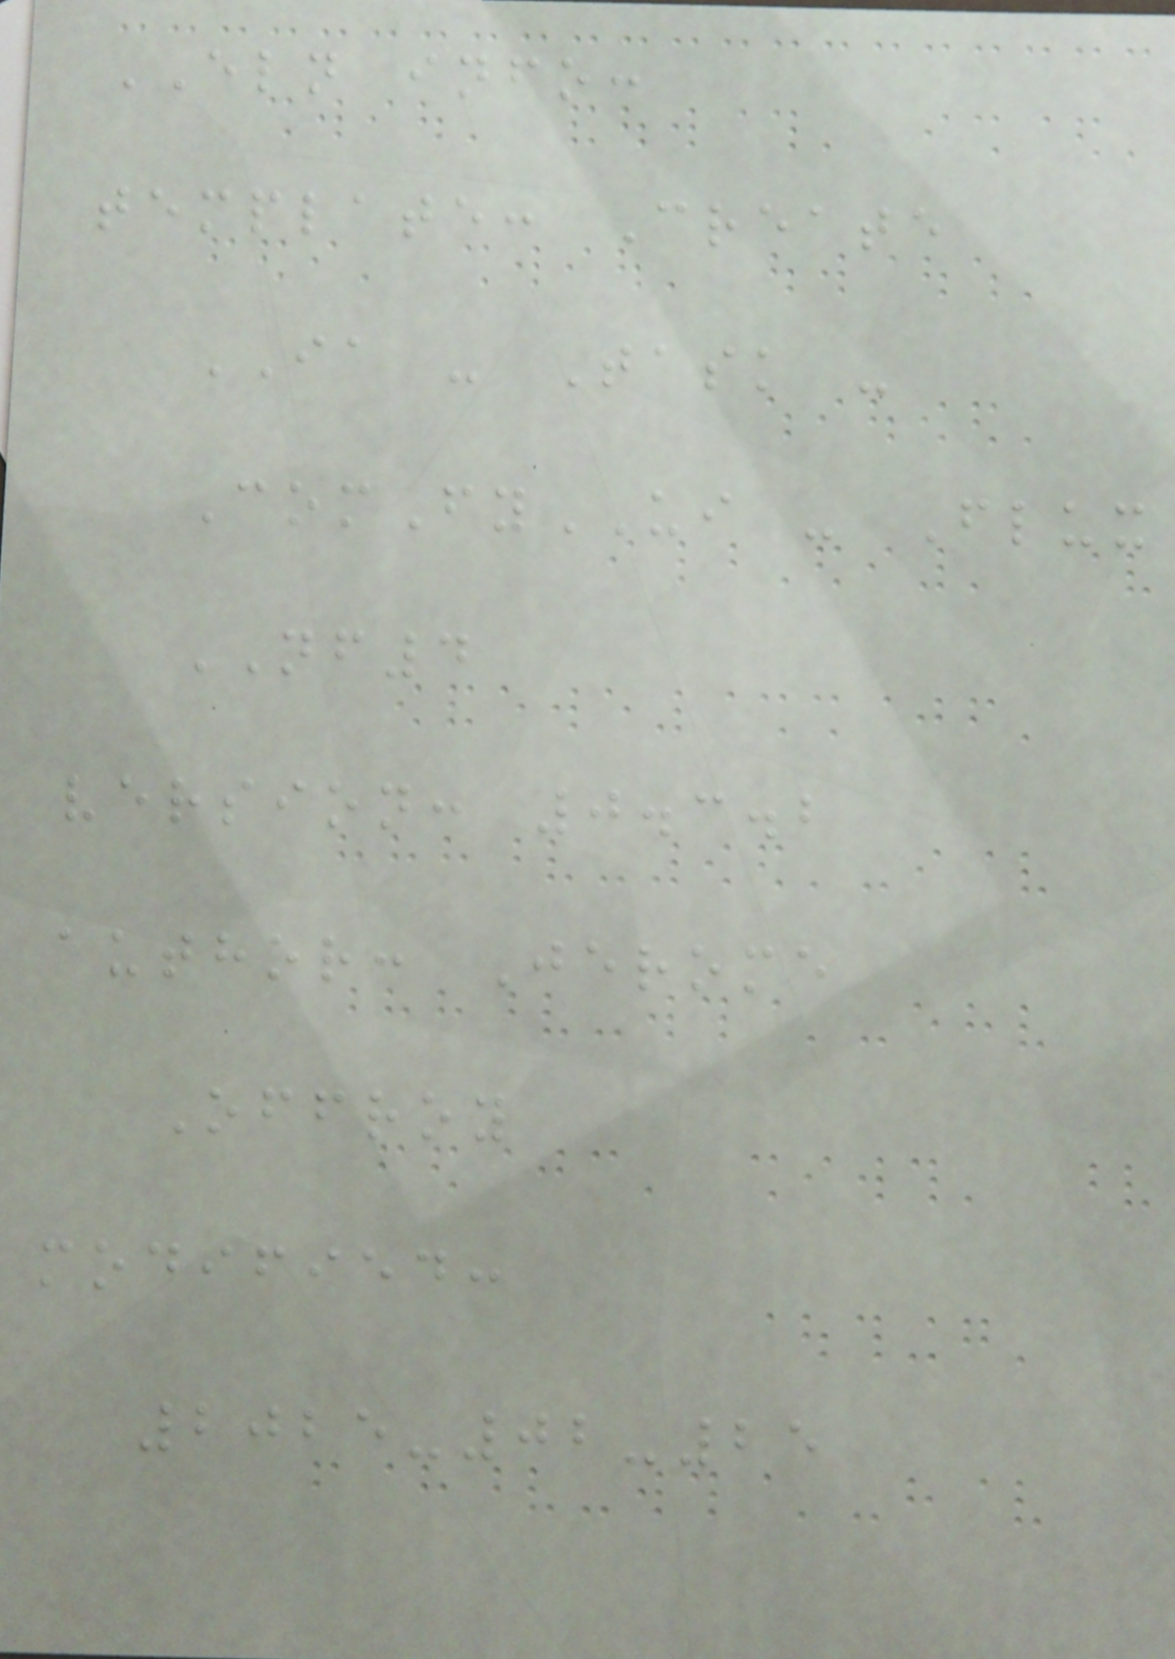ELN info:
template: Create
IA - Task -
ComFyUI - Flux
NF4
version: 0.3.2
author: Jerome
Offroy
modified:
2025-02-25
